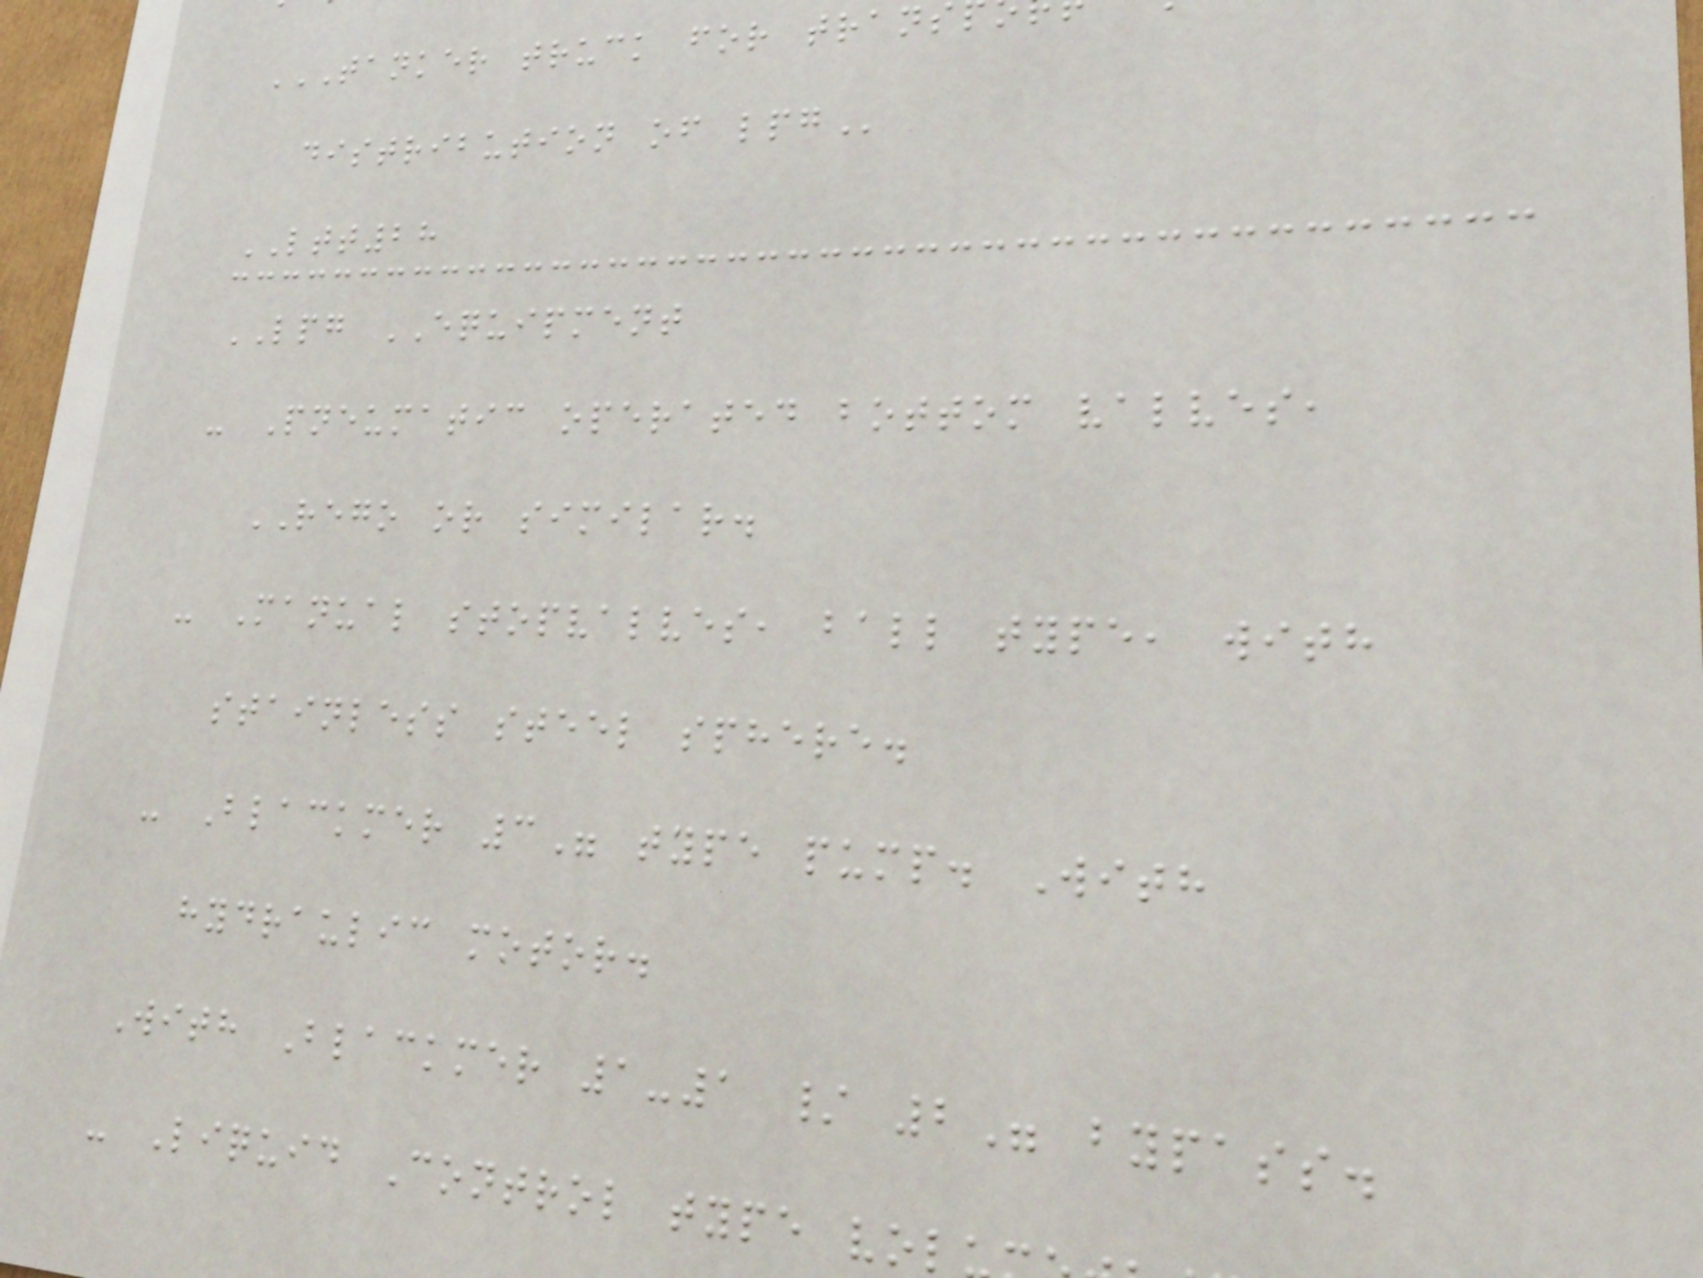distribution of
LTT28
LPG EQUIPMENT
- Pneumatic operated bottom valves,
REGO or similar.
- Manual stopvalves, ball type, with
stainless steel sphere.
- Blackmer 3" type pump. With
hydraulic motor.
With Blackmer 1-1 / 2" bypass.
- Liquid Control type vol
